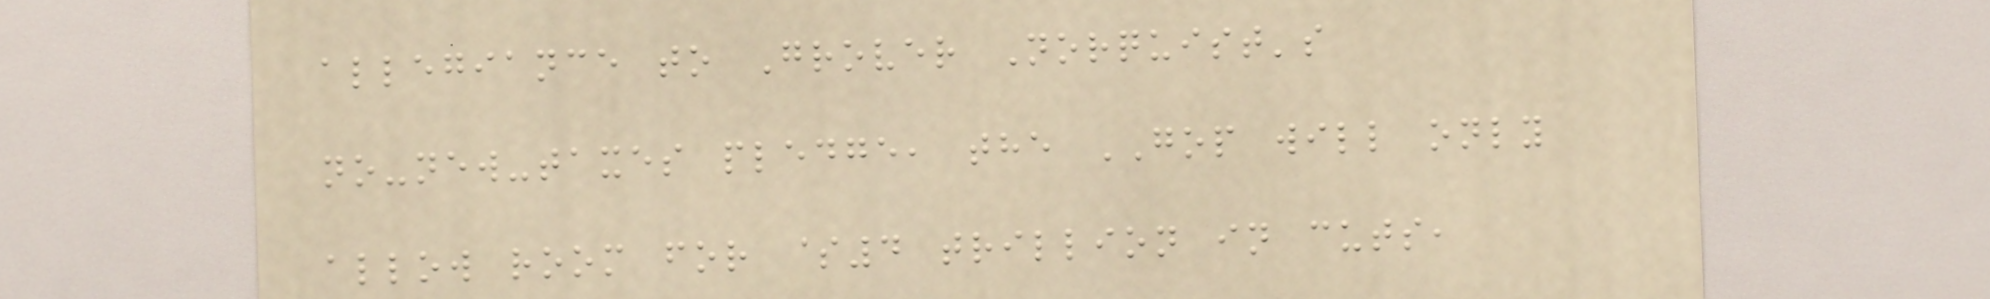allegiance to Grover Norquist's
no-new-taxes pledge, the GOP will only
allow room for $4 trillion in cuts,
